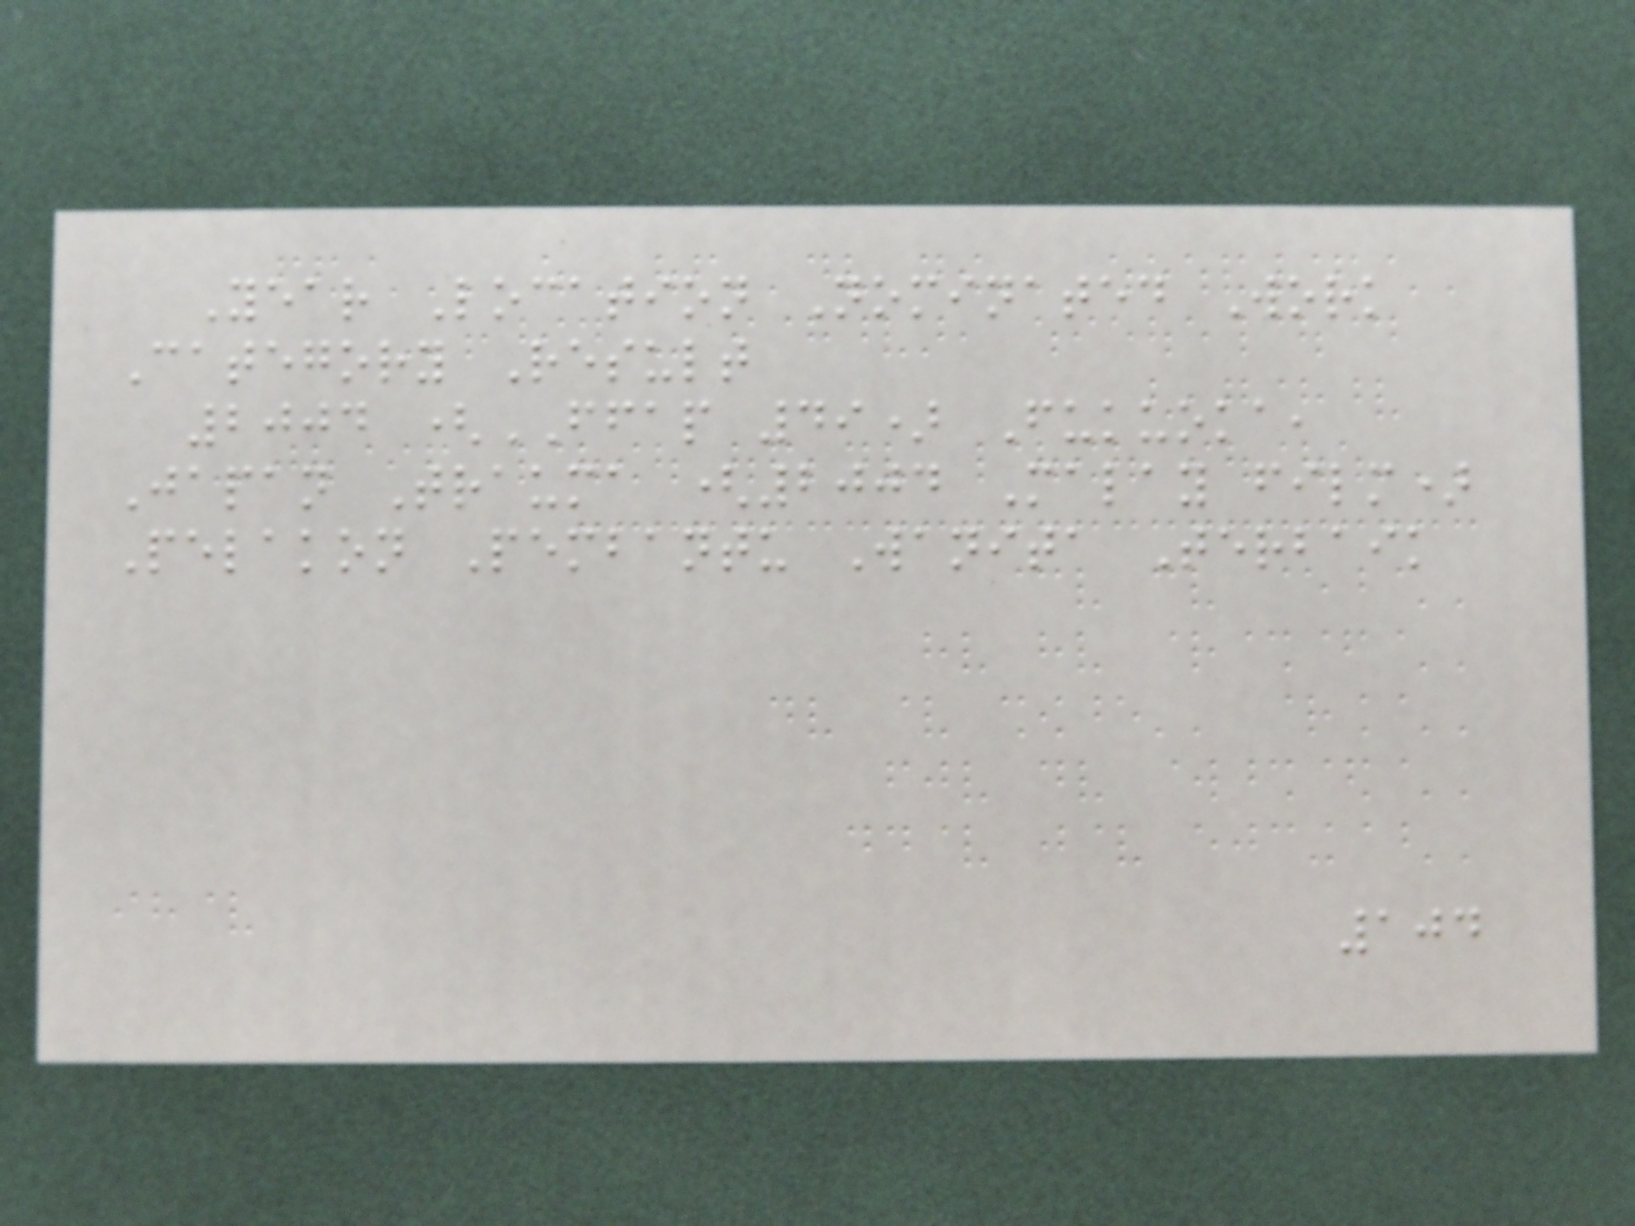Year Location Nominated Work
Category Result
2004 (FFAP 49) Fukuoka,
Japan Trauma (2004 Malay film)
Pelakon Pembantu Wanita Terbaik
104
